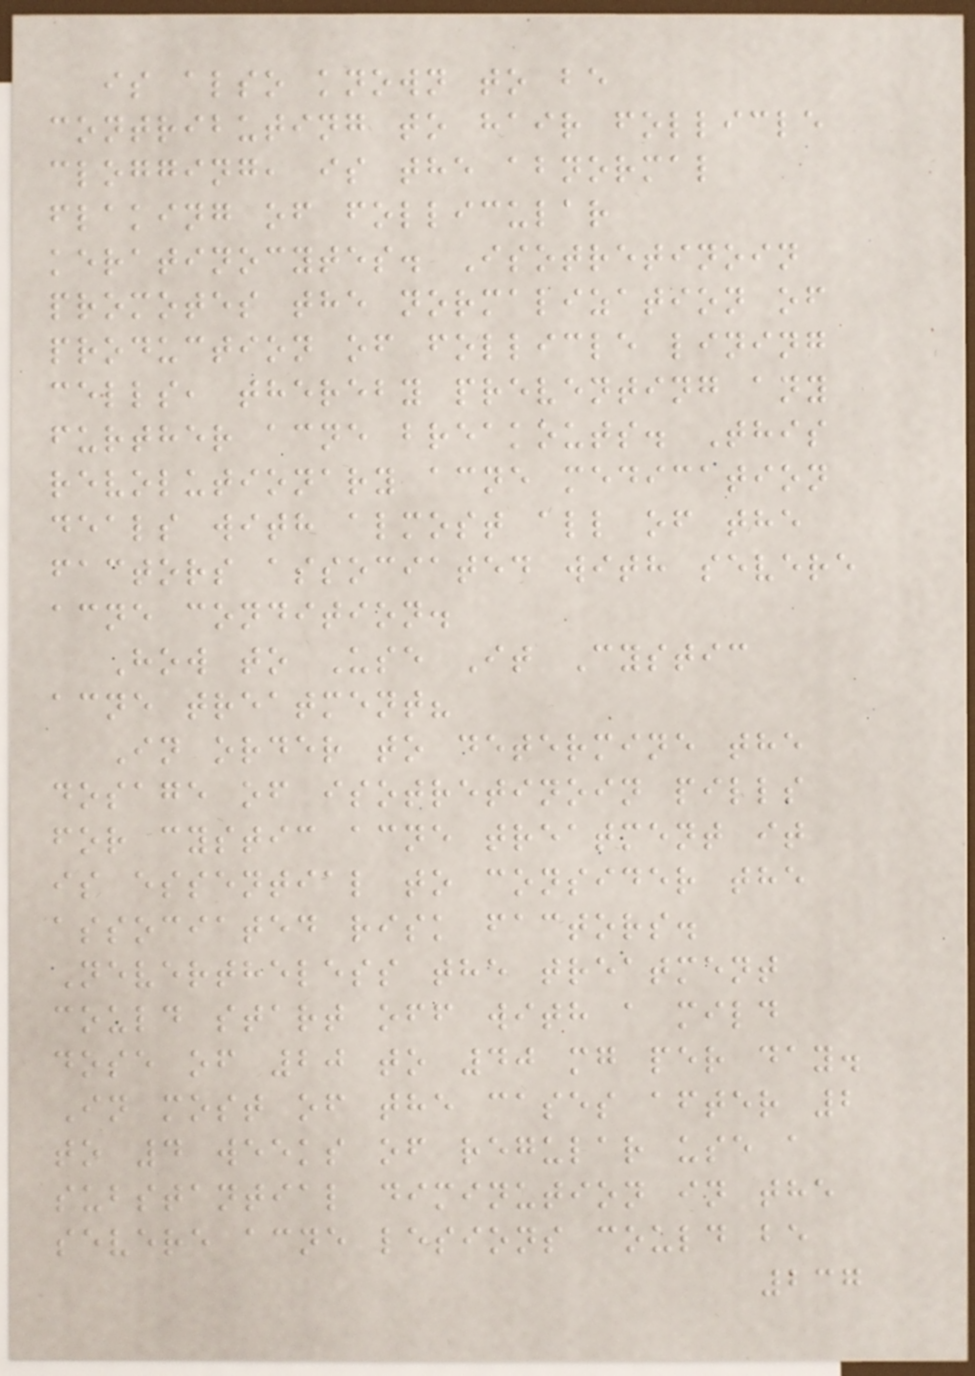is also known to be
contributing to hair follicle
clogging, is the abnormal
flaking of follicular
keratinocytes. Isotretinoin
promotes the normalization of
production of follicle lining
cells, thereby preventing any
further acne breakouts. This
revolutionary acne medication
deals with almost all of the
factors associated with severe
acne condition.
How to Use It Cystic
acne treatment?
In order to determine the
dosage of isotretinoin pills
for cystic acne treatment it
is essential to consider the
associated risk factors.
Nevertheless the treatment
could start off with a mild
dose of 20 to 40 mg per day.
In most of the cases after 2
to 4 weeks of regular use a
substantial diminution in the
severe acne lesions could be
237
